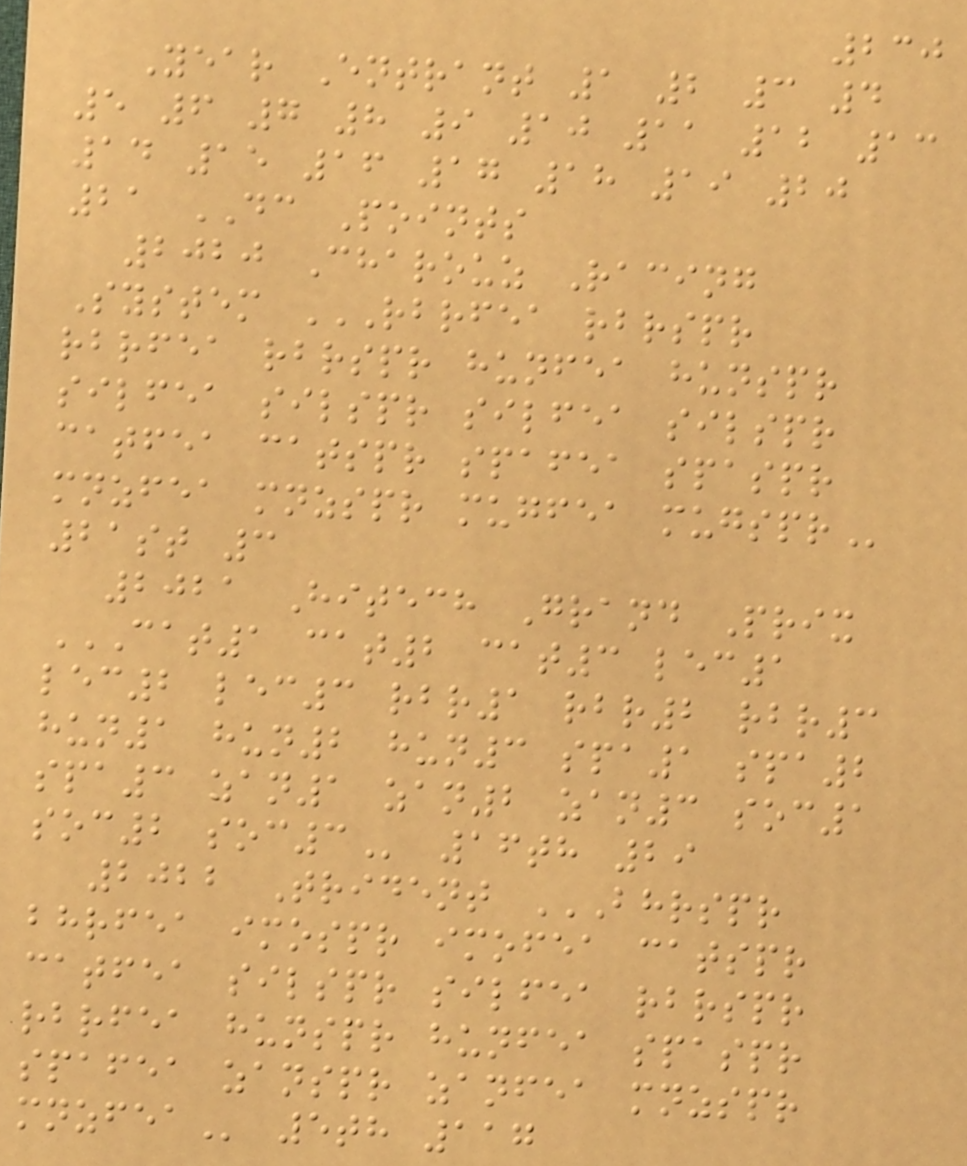230
Year Entrant 1 2 3 4
5 6 7 8 9 10 11 12 13
14 15 16 17 18 19 20
21 DC Points
2020 Charouz Racing
System RBRFEA RBRSPR
RBRFEA RBRSPR HUNFEA HUNSPR
SILFEA SILSPR SILFEA SILSPR
CATFEA CATSPR SPAFEA SPASPR
MNZFEA MNZSPR MUGFEA MUGSPR
21st 3
2021 Hitech Grand Prix
CAT1 CAT2 CAT3 LEC1
LEC2 LEC3 RBR1 RBR2 RBR3
HUN1 HUN2 HUN3 SPA1 SPA2
SPA3 ZAN1 ZAN2 ZAN3 SOC1
SOC2 SOC3 16th 29
2022 Trident BHRSPR
BHRFEA IMOSPR IMOFEA CATSPR
CATFEA SILSPR SILFEA RBRSPR
RBRFEA HUNSPR HUNFEA SPASPR
SPAFEA ZANSPR ZANFEA MNZSPR
MNZFEA 5th 117
